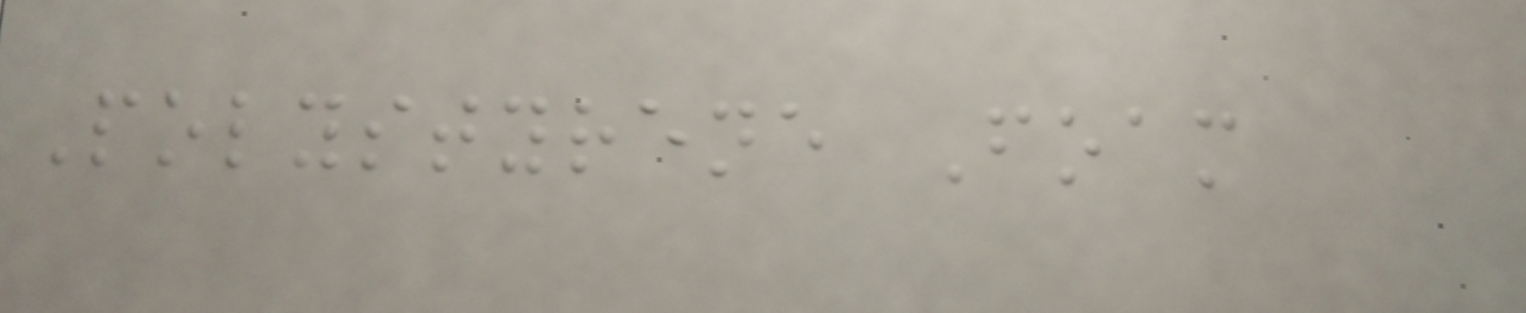Polystyrene Foam
